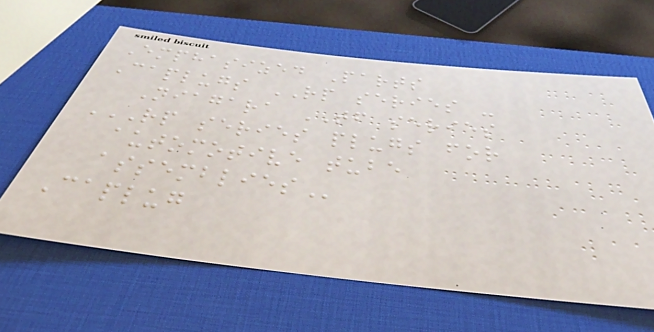Emphasized Parts
Caplugs RP series -
Niagara TF series
RP SERIES PLUGS FOR
AUTOMOTIVE TUBE
ASSEMBLIES
Caplug
